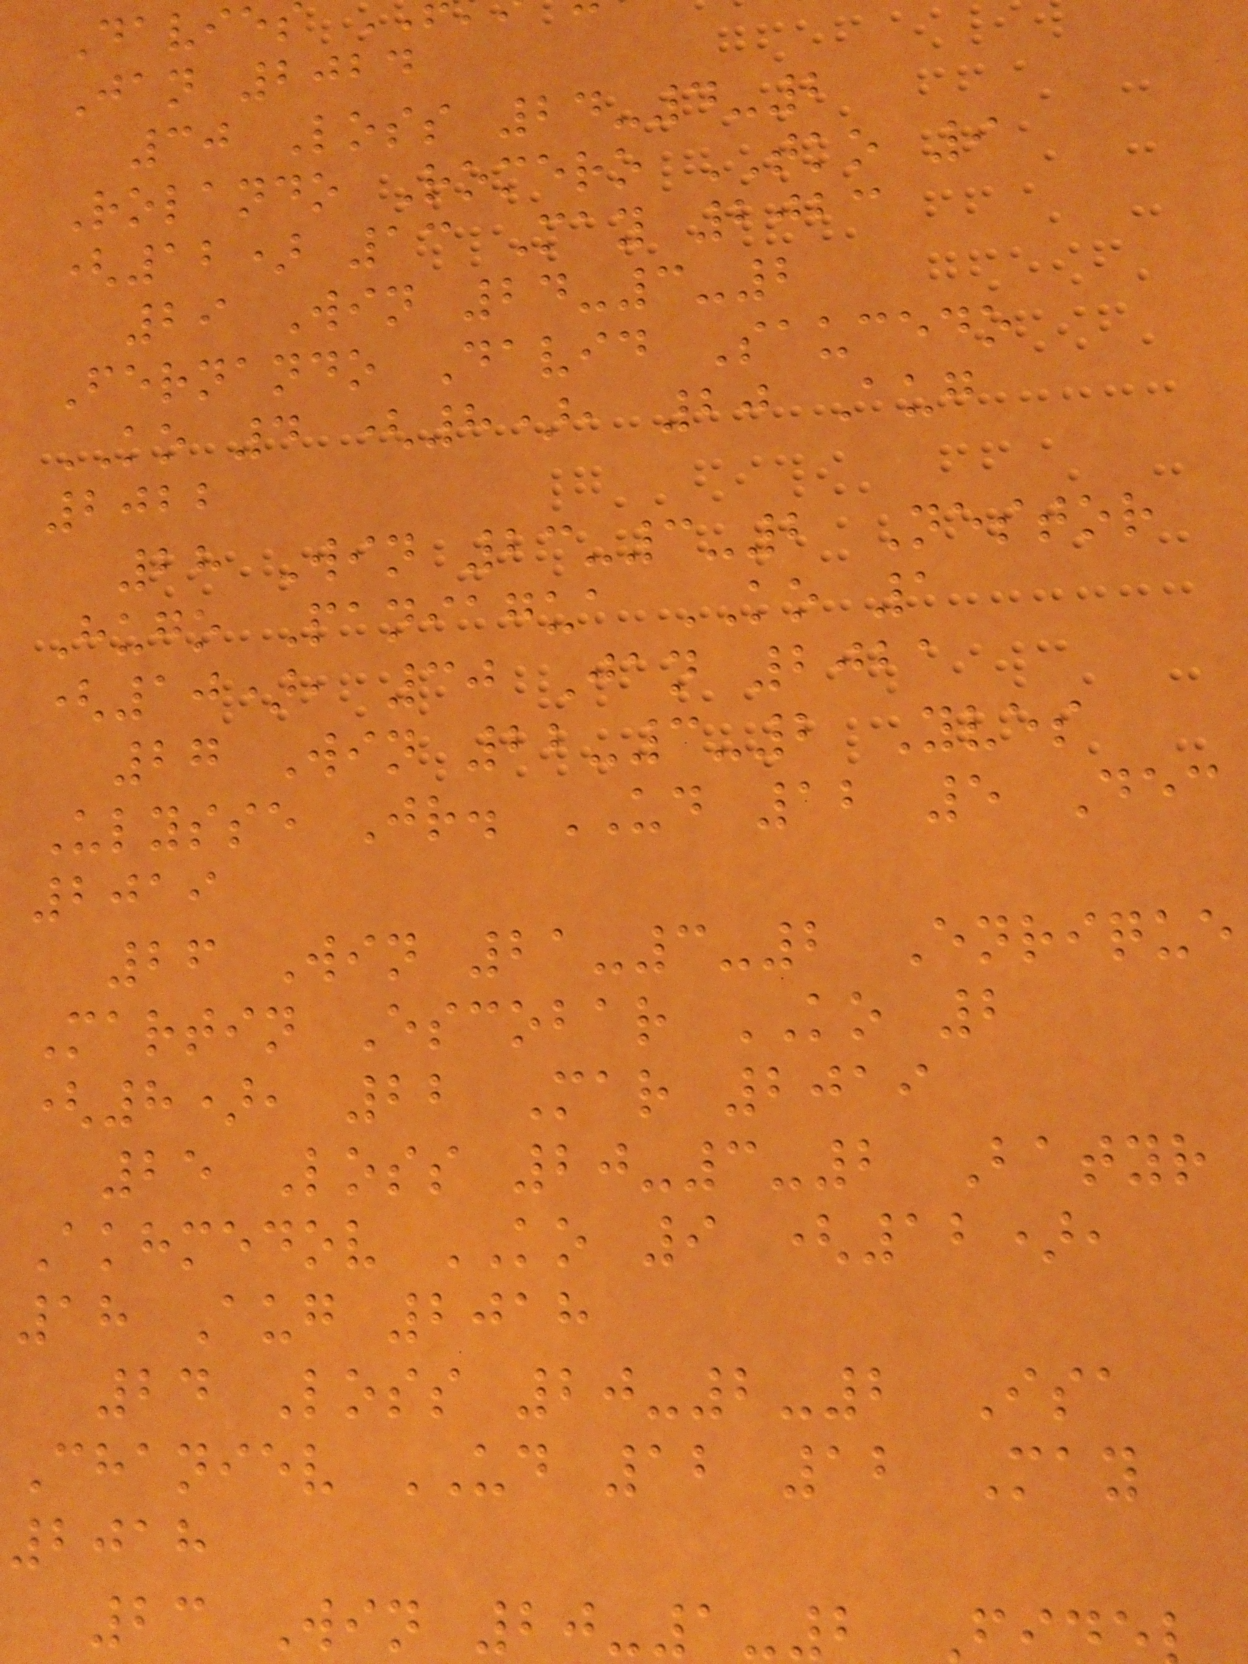Jan 2024
30 Loss 24-4-2
Rolando Romero TKO 9
(12) 13 May 2023
29 Win 24-3-2
Fernando David Saucedo
KO 4 (8), 20 Aug
2022
28 Win 23-3-2 Nestor
Hugo Paniagua KO 1
(10), 30 Jan 2021
27 Win 22-3-2 Yves
Ulysse Jr. UD 12 5 Dec
2019
26 Win 21-3-2 Enrique
Martin Escobar KO 2
(8), 22 Mar 2019
25 Loss 20-3-2 Batyr
Akhmedov KO 9 (12),
18 Aug 2018
24 Loss 20-2-2 Isa
Chaniev UD 12 12 May
2018
23 Win 20-1-2
